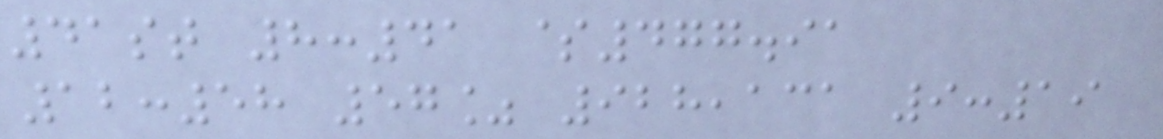41st 8:41 $477.91
12:58 57% 928,131 9:19
